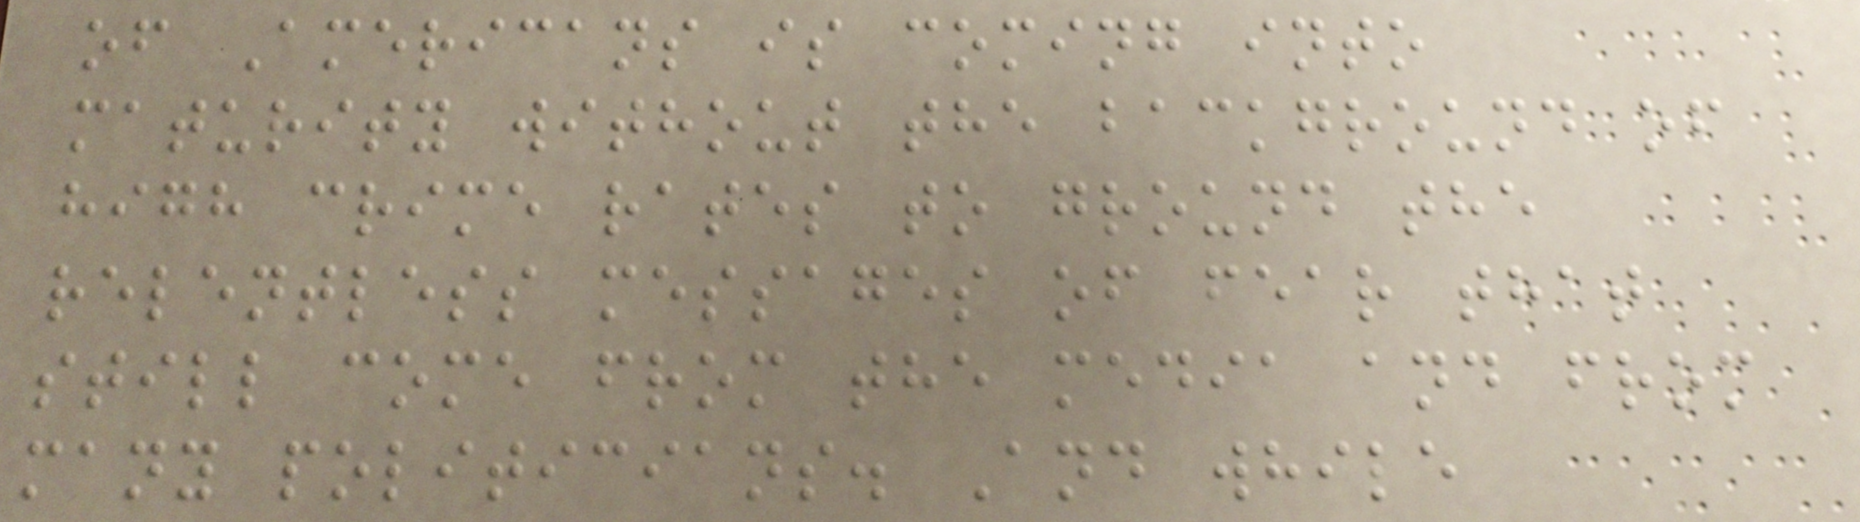of Americans is coming into
maturity without the background of
high crime rates to ground the
relentless messages of fear that
still come from the media and from
many politicians. And while
